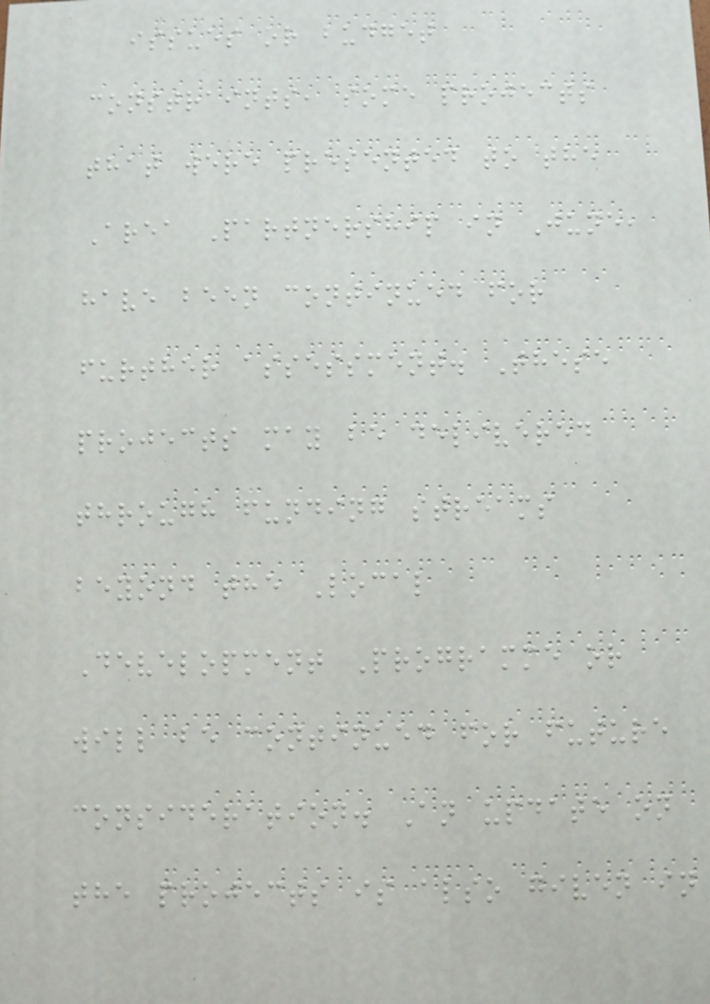issues or budget
constraints, some projects
that were presented to the
Area Partnership in June,
have been continued for
further assessment. These
projects may be delivered
through funding streams
beyond the Local
Development Programme or
will be continued for future
consideration. An update on
the projects is also given in
